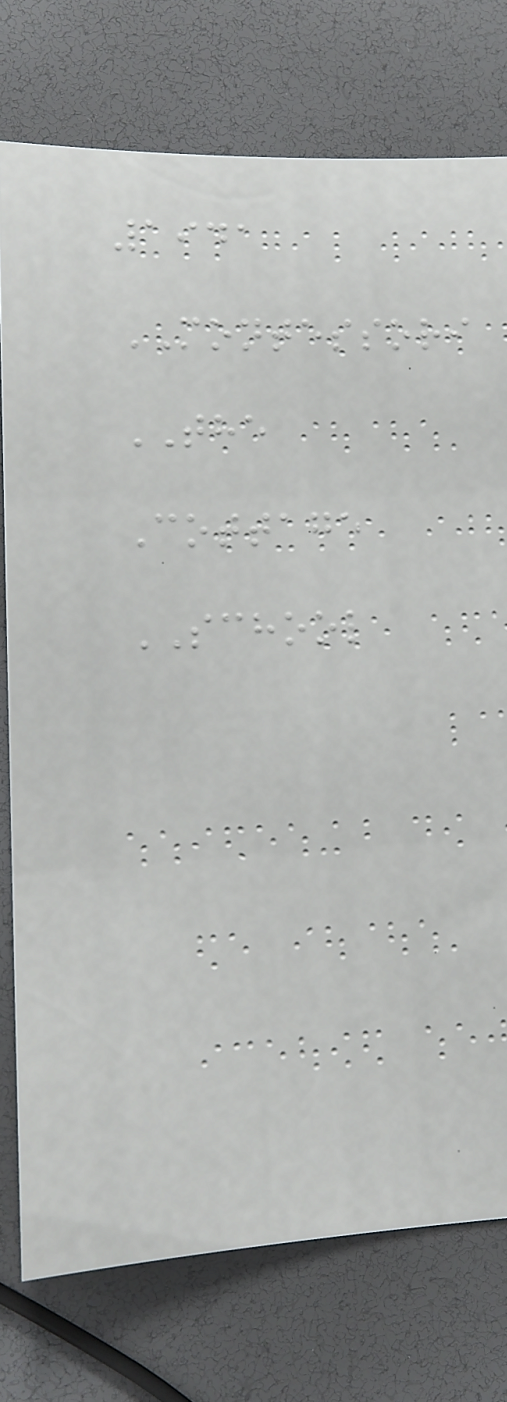1941
MONTESSORI
THE
Cottage
SCHOOL
